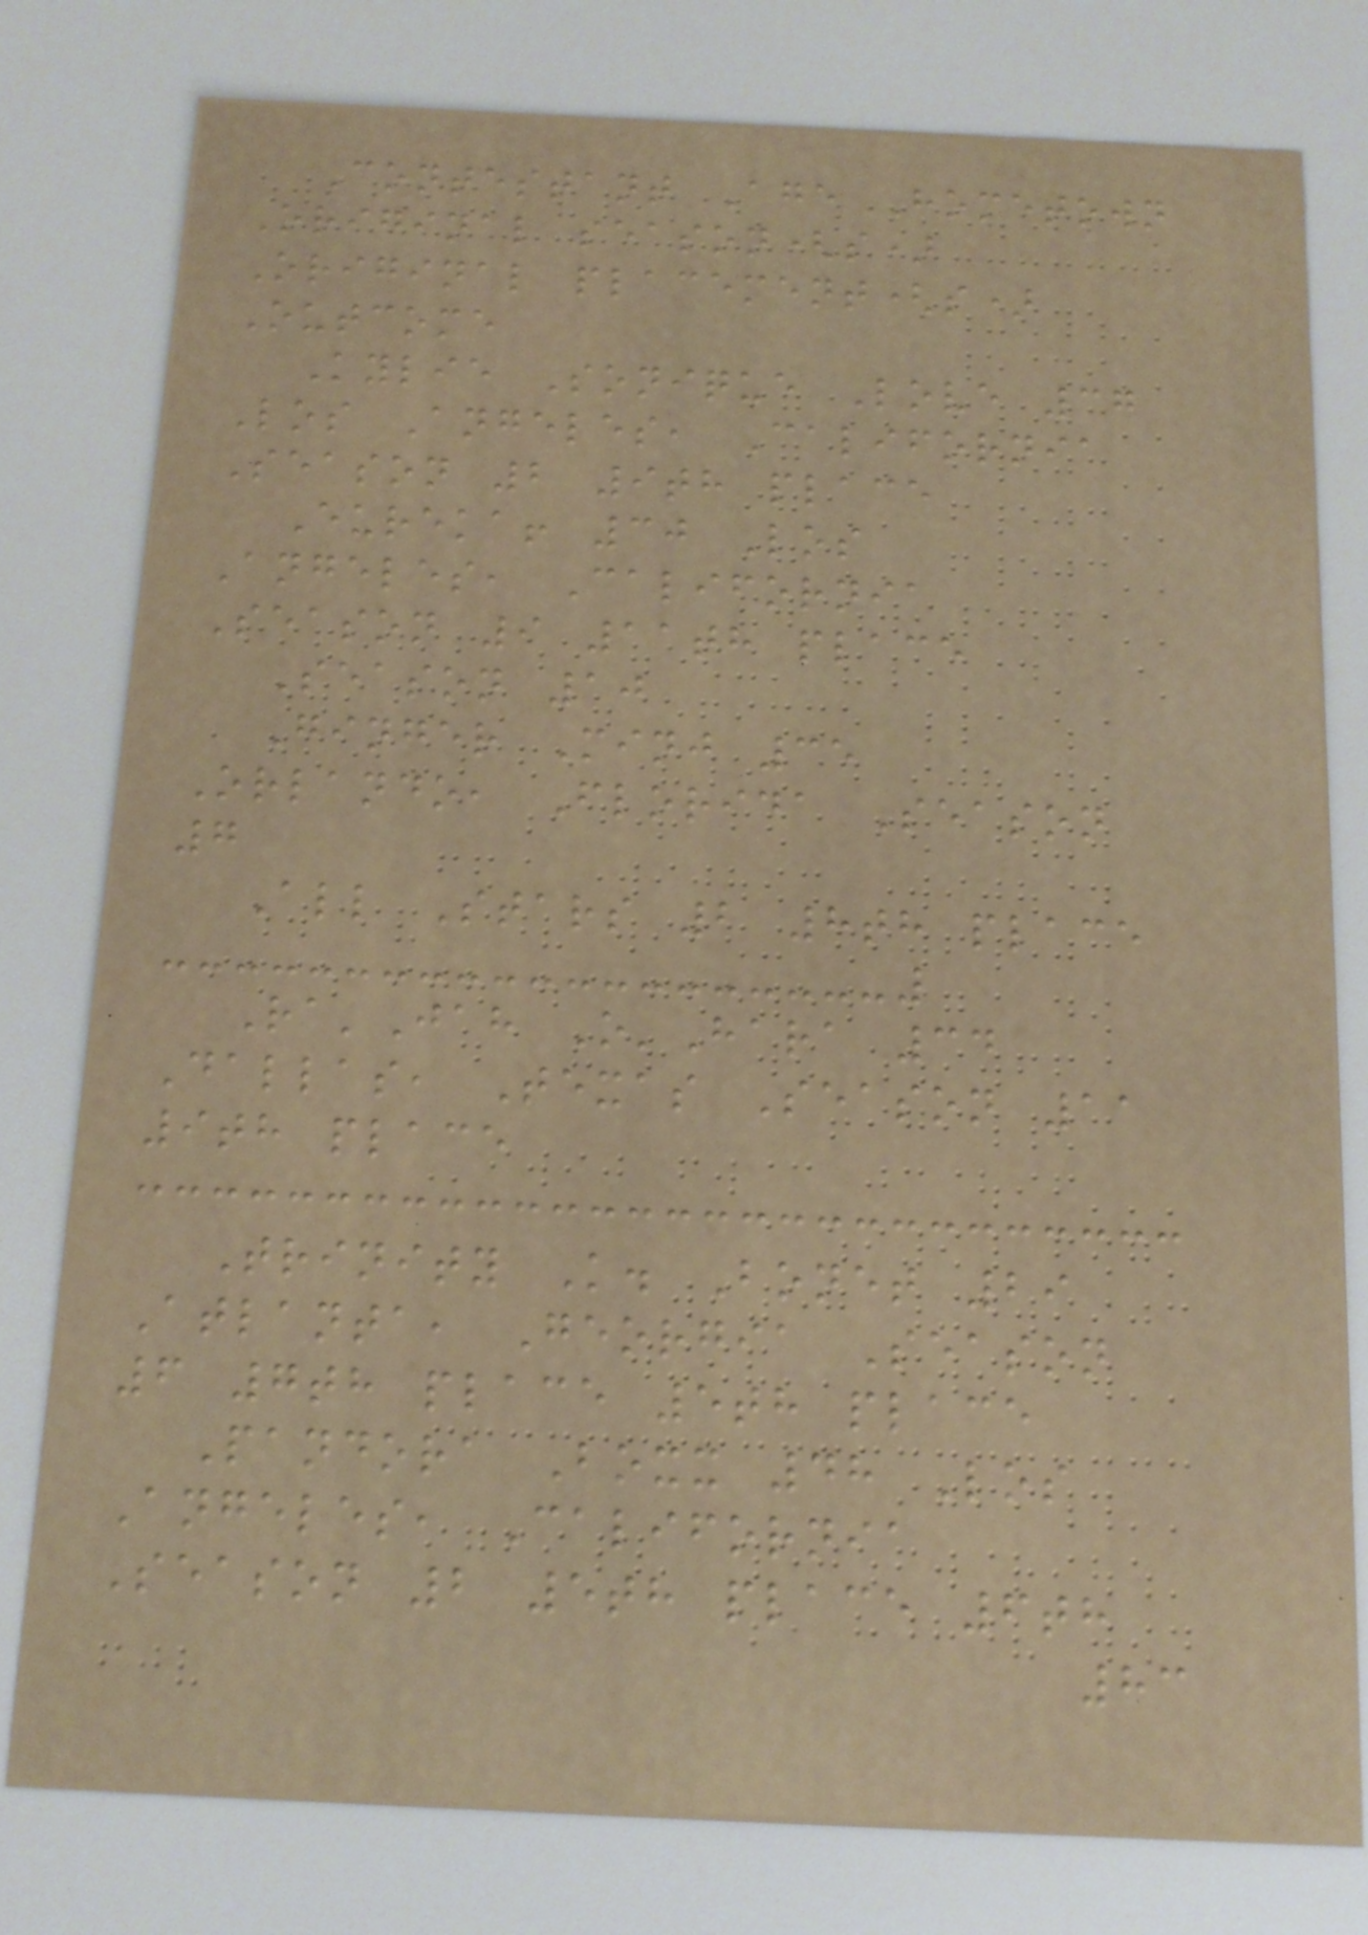Contestant Age Hometown
Original season(s)
Original placement(s)
Outcome
Kylie Sonique Love 37
Los Angeles, California
Season 2 9th place
Eureka! 30 Los
Angeles, California
Season 9 11th place
Season 10
Ginger Minj 35
Orlando, Florida Season
7
All Stars 2 8th place
Ra'Jah O'Hara 34
Dallas, Texas Season 11
9th place
Trinity K. Bonet 29
Atlanta, Georgia Season
6 7th place 5th place
Pandora Boxx 48 Los
Angeles, California
Season 2 5th place 6th
83
